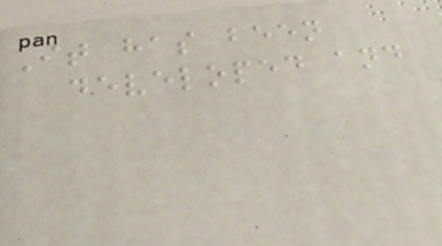It has been
developed and
